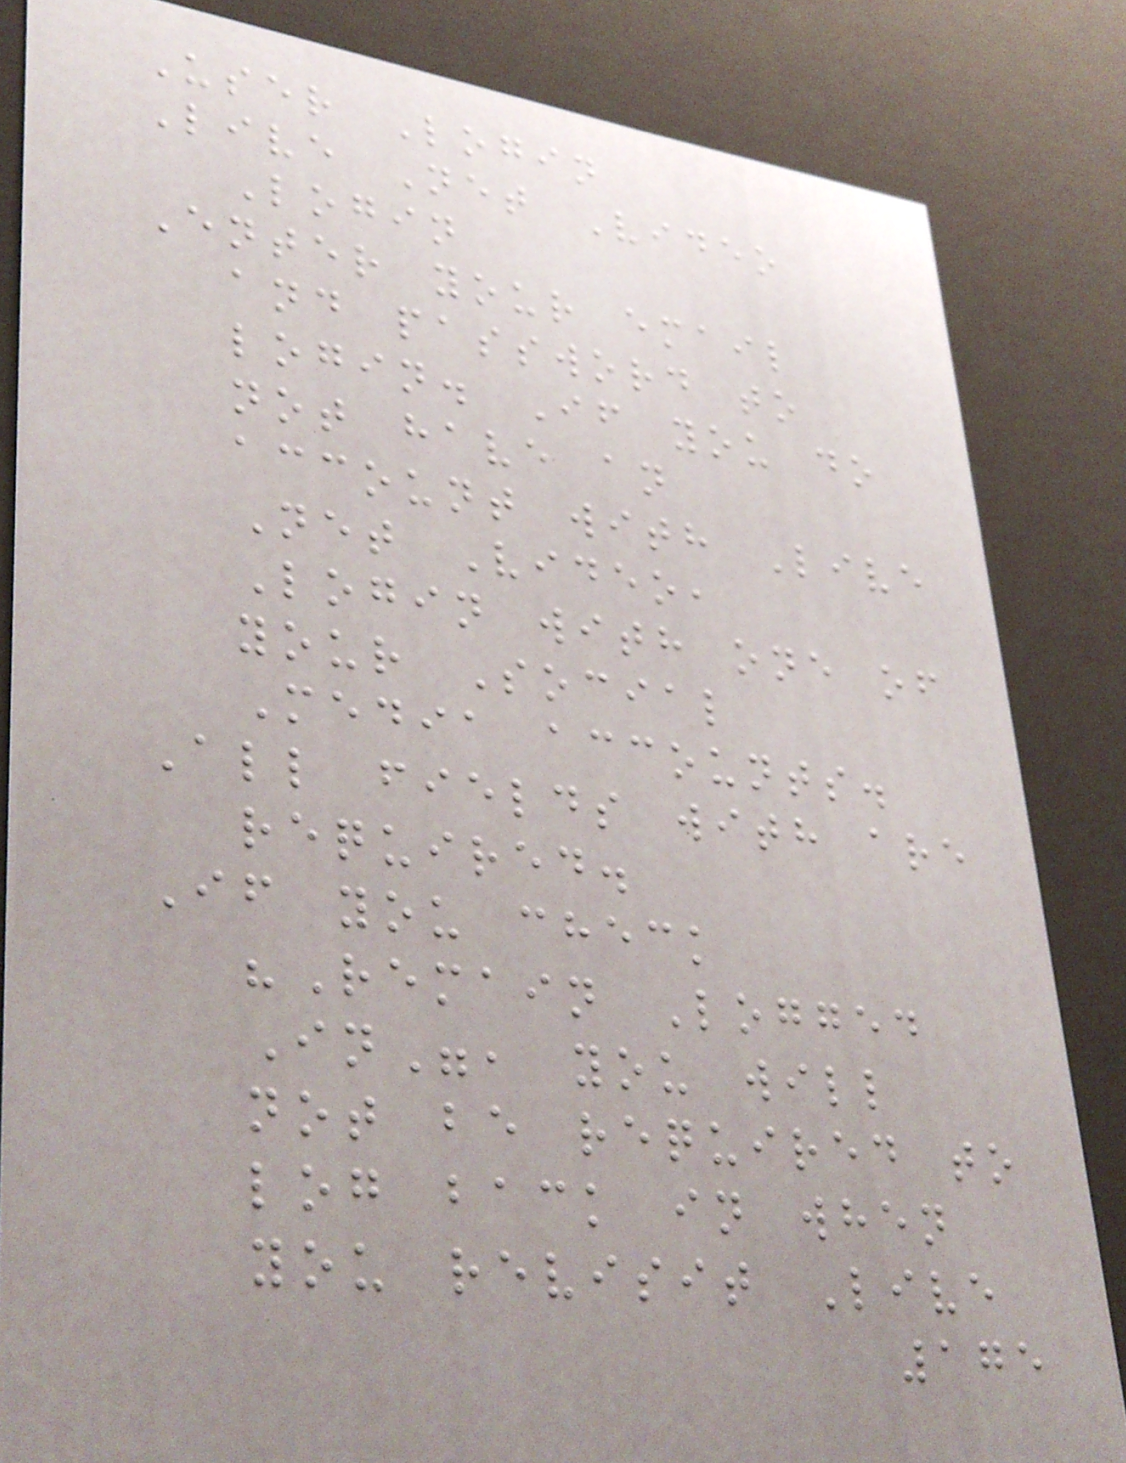User Login
Live Net Video
Login
Enter your email
and password to
login. If you do
not have an
account with Live
Net Video,
Login with one of
your Social
Media accounts.
All fields with are
required.
If you check
"Remain Logged
In", you will
not be required to
log back in when
you revisit Live
175
